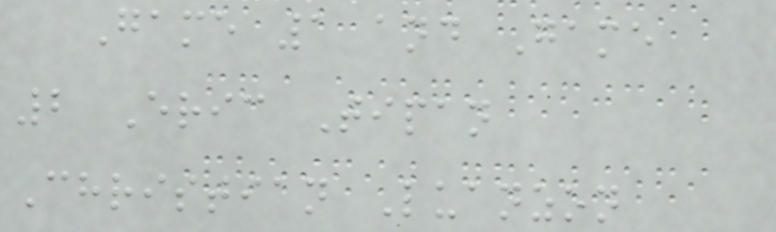Game 1 and Game
2 Eric Tipan
Christian Luanzon
